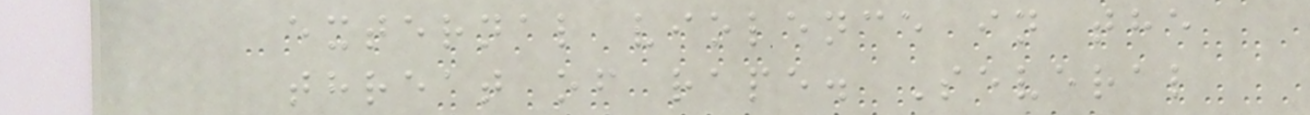external violence in the
threat of rape. Several
